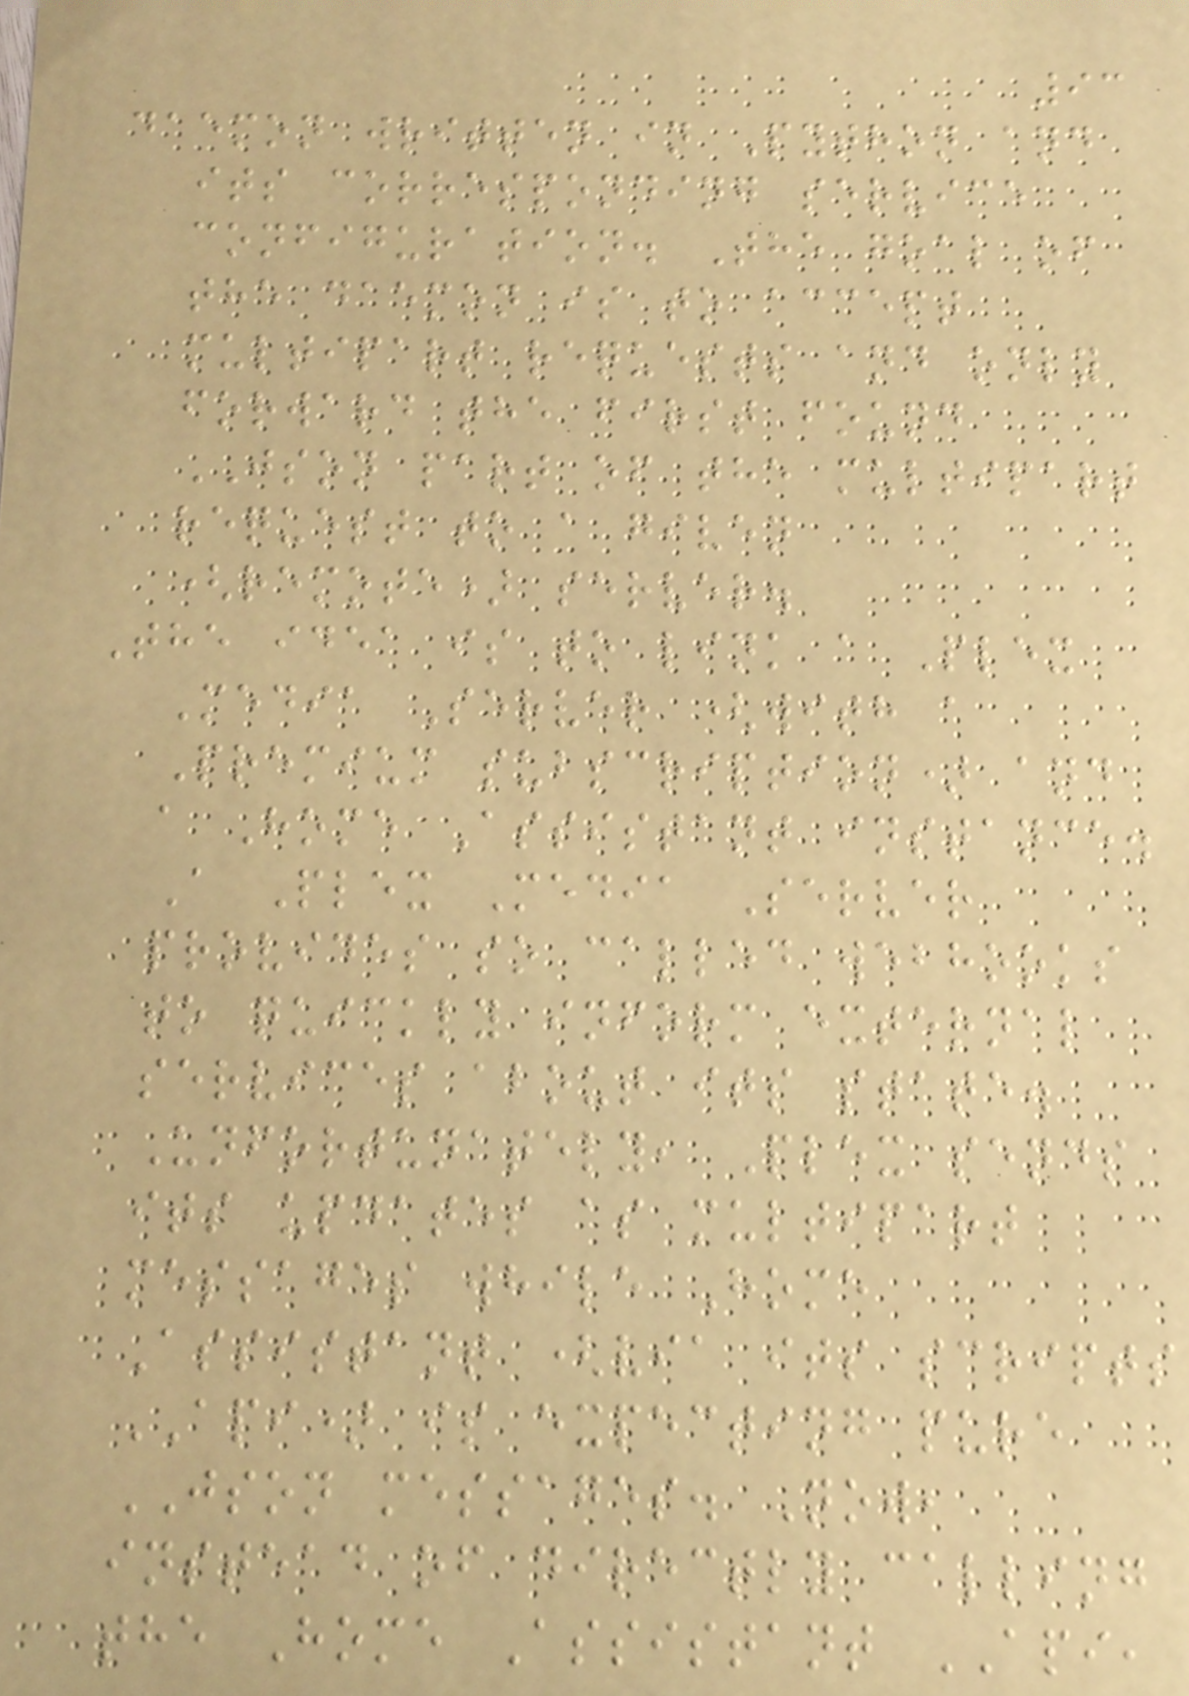93
daemon written in Python and
its corresponding service
configuration. The goal of
the daemon is to accept
multipart requests and only
forward the first found
JSON part of the multipart
request to a given
(remote) server.
The idea is to link a Plex
Media Server (with a
Premium subscription) and
a Home Assistant instance.
A Plex Media Server
provides so called webhooks
to quickly inform external
services about its state.
Unfortunately, Plex sends
its updates as multipart
messages while Home
Assistant (via its scripts
API) is expecting pure
JSON messages. Now,
instead of directly calling
the Home Assistant API,
